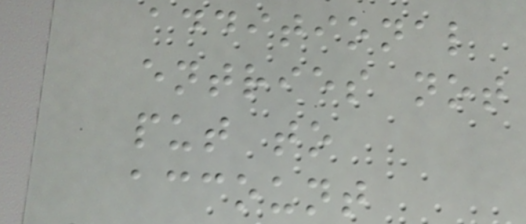additional
entries not
put to
account
